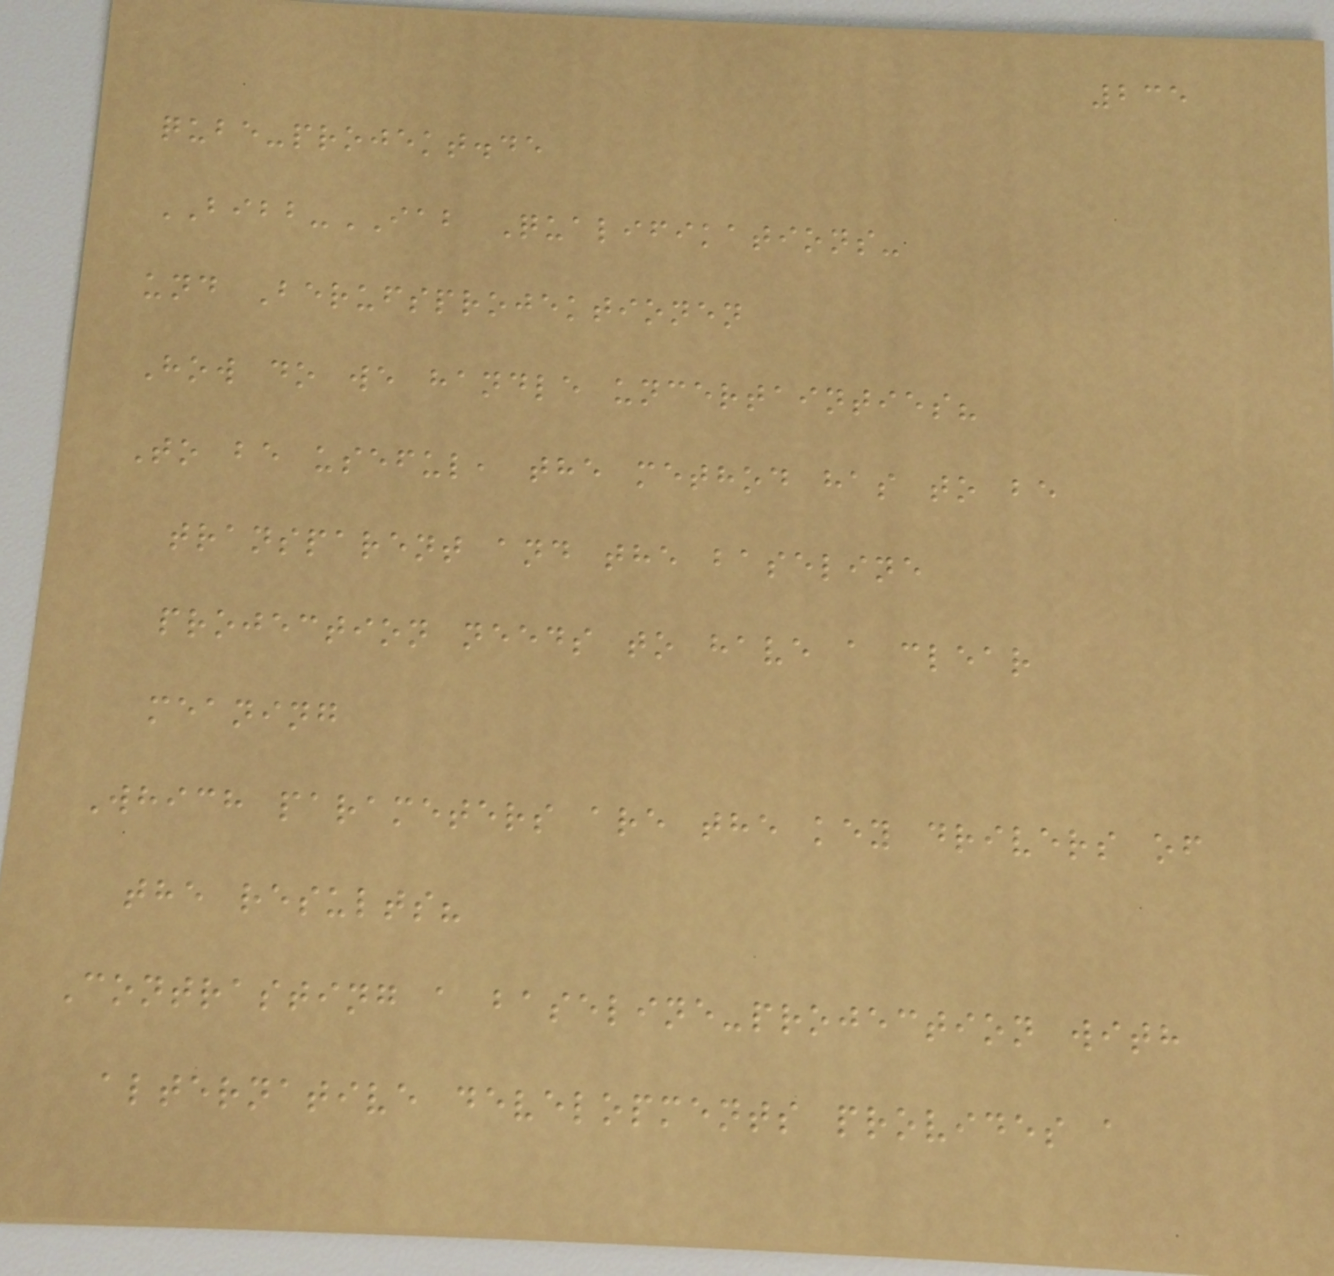235
qube-projekt.de
BIBB-IAB Qualifikations-
und Berufsprojektionen
How do we handle uncertainties?
To be useful, the method has to be
transparent and the baseline
projection needs to have a clear
meaning
Which parameters are the key drivers of
the results?
Contrasting a baseline-projection with
alternative developments provides a
